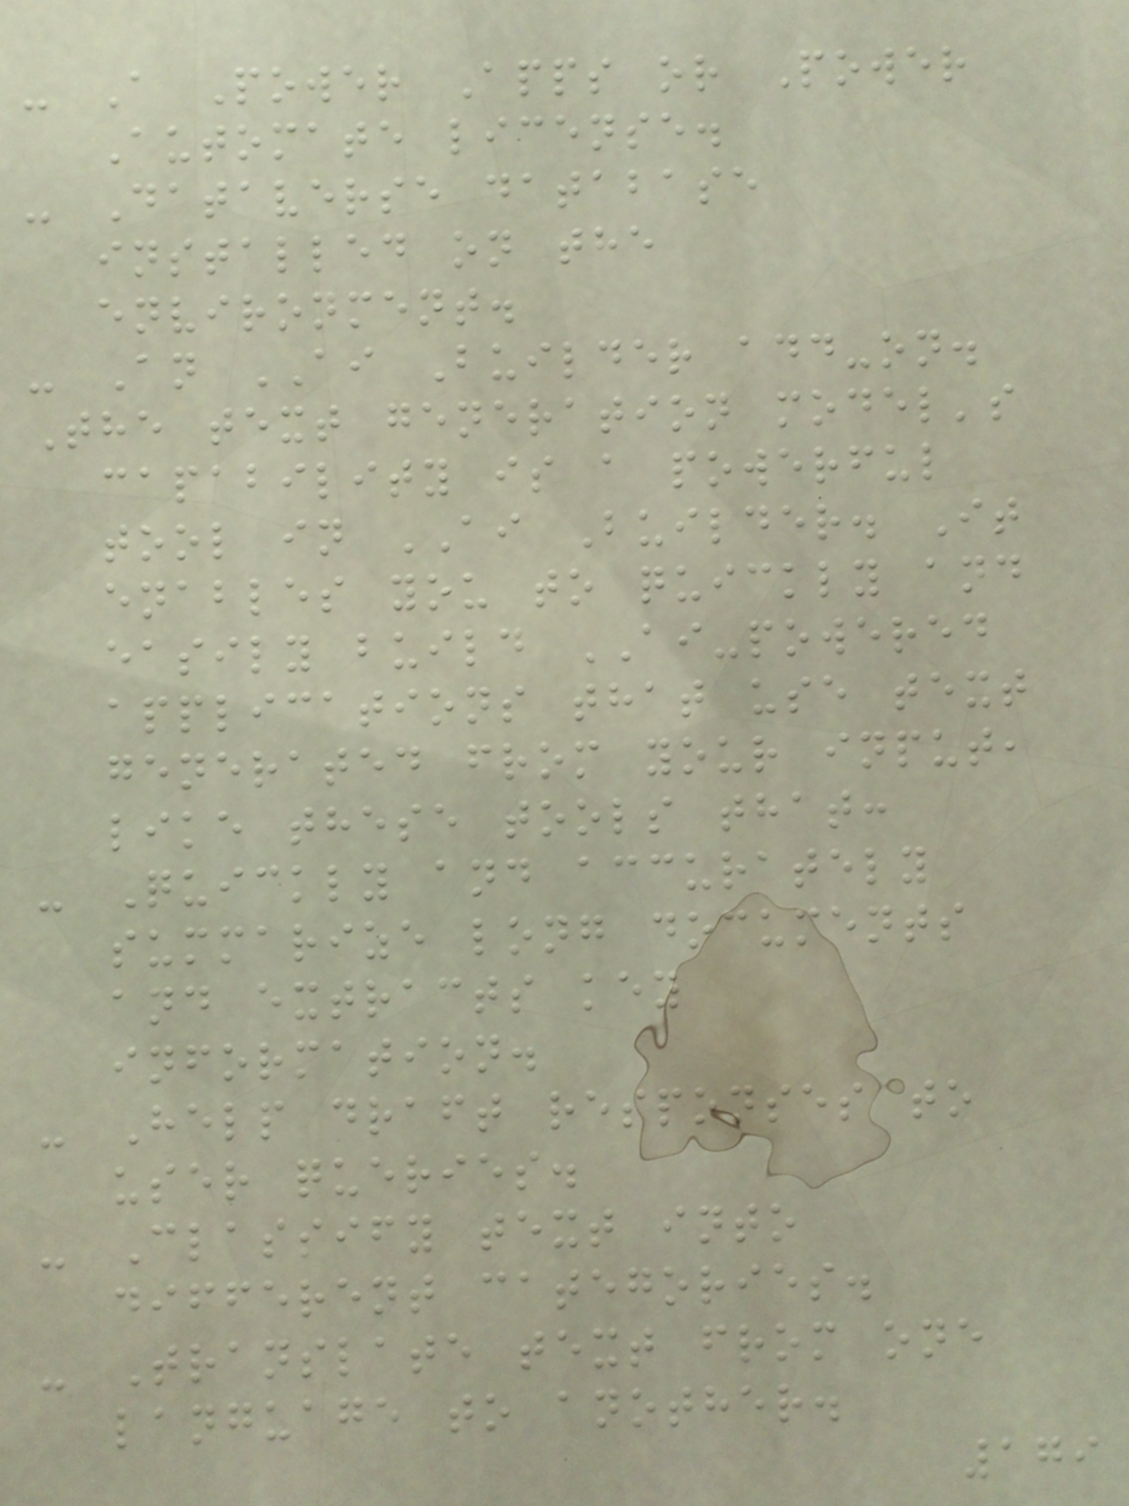- A Power Apps or Power
Automate license.
- Dataverse database
installed on the
environment.
- An AI Builder add-on.
The text generation model's
capability is a powerful
tool in AI Builder. It
enables you to quickly and
easily build AI-powered
applications that use text
generated from your input,
like these tools that:
- Quickly and accurately
summarize long documents
and extracts key
information.
- Help draft responses to
user queries.
- Classify text into
different categories.
- Translate text from one
language to another.
179
